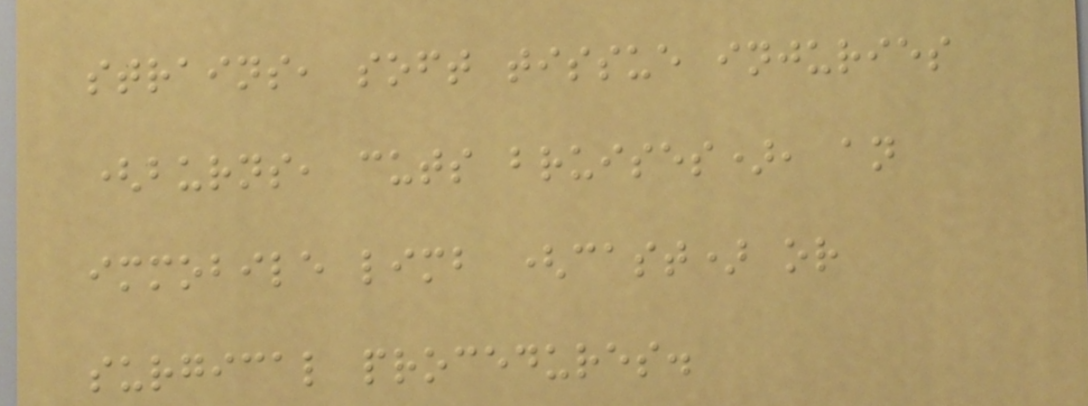strains, soft tissue injuries
(burns, cuts bruises), an
immobile limb (cast) or
surgical procedures.
